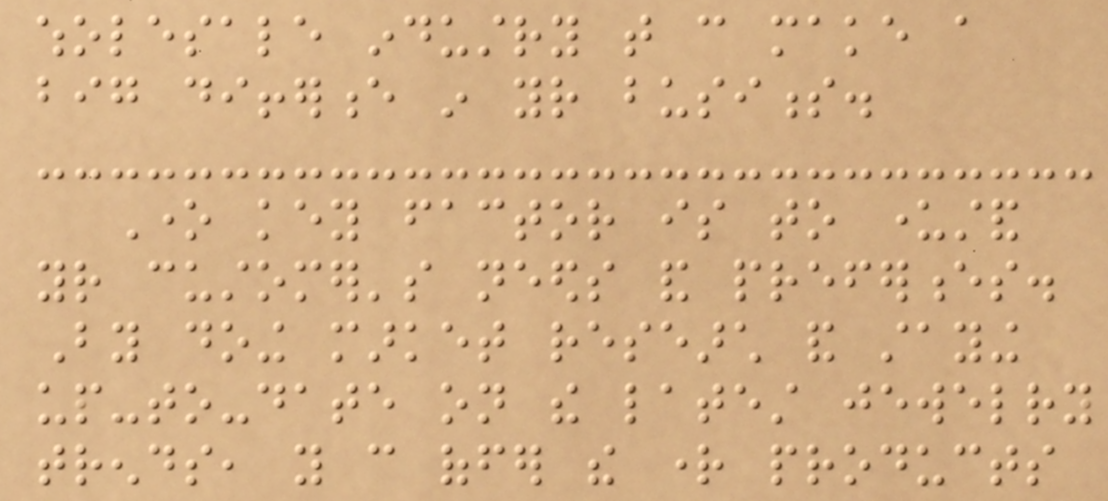wholesale industry that can make a
big difference in your business.
One key factor is to understand
your customer's needs and preferences.
By doing market research and staying
up-to-date on the latest jewelry
trends, you can offer the right products
